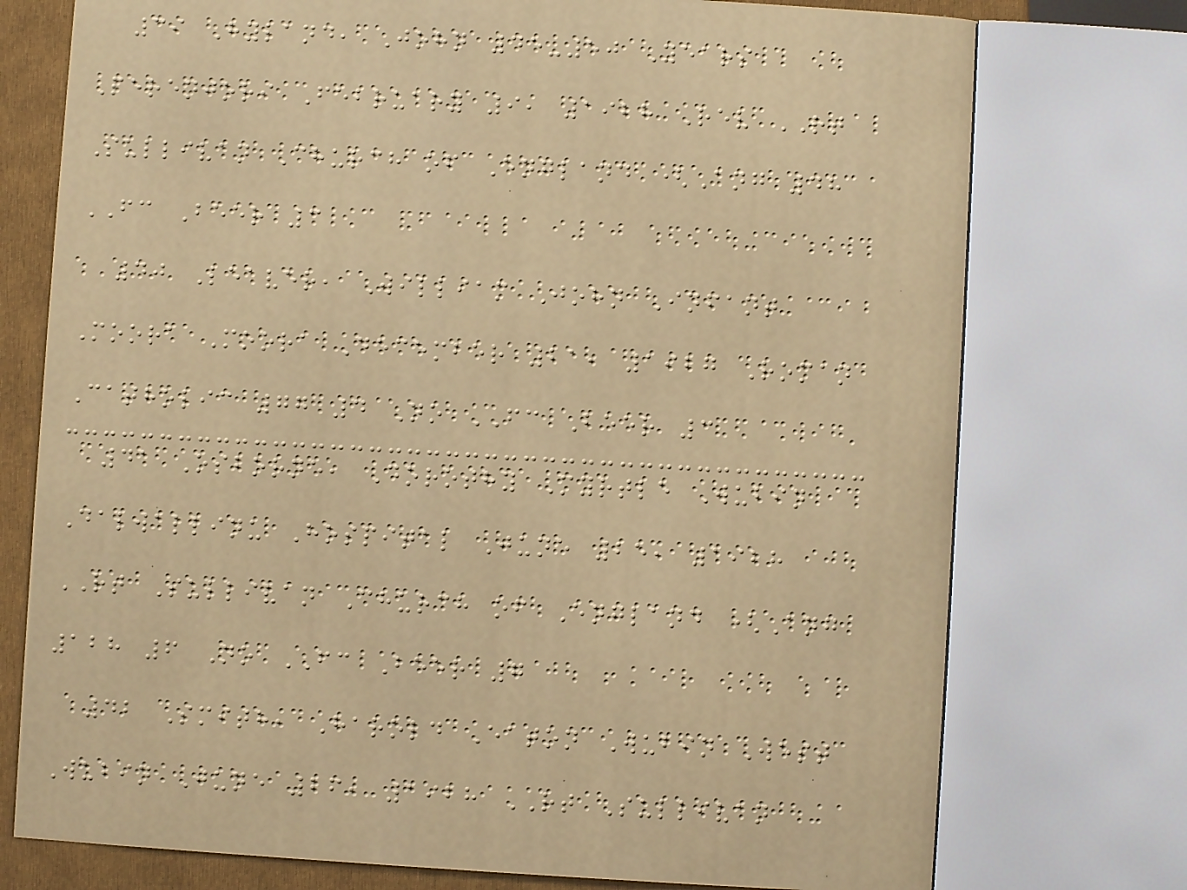39 Hyland, John 45-50 Years
Perenjori February 9, 1928 Rev RT
Sullivan Church of England (Ang 48
FC Beer 3
40 Leaver, William John Infant
Moora Moora December 21, 1927 Roman
Catholic 77 4 No FC Beer 3
41 Osborne, Dorothy Myrtle Wubin
Dalwallinu Hospital June 25, 1928
RT Sullivan Church of England (Ang
128 6 No FC Beer 7
42 Smith, Harold Eaton Wubin West
Wubin June 26, 1928 RT Sullivan
